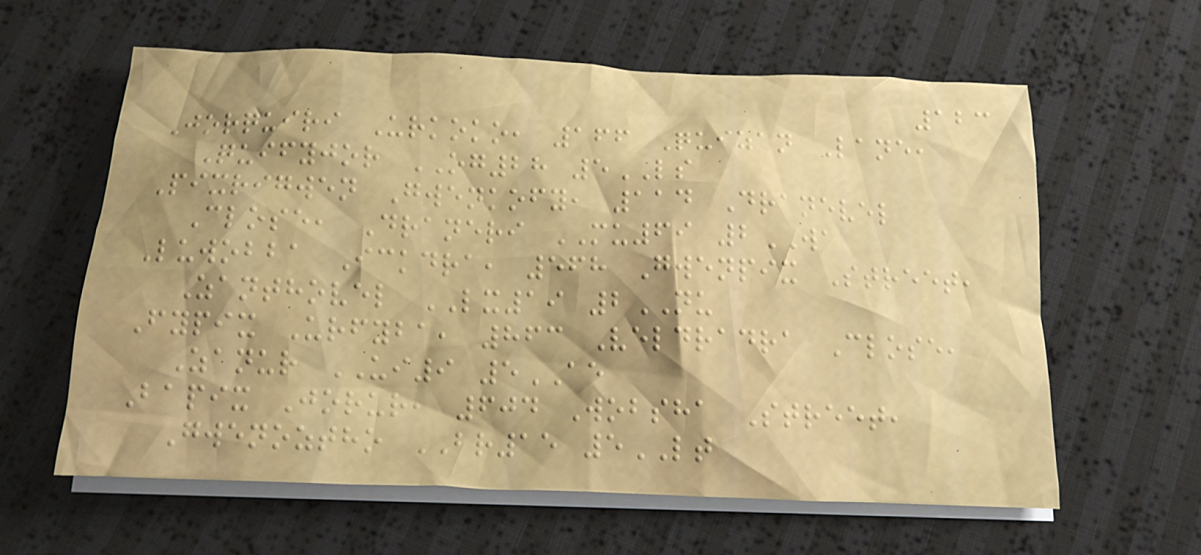123
Jorquiri Urkoko, 166 Quizan Lane,
Quifyjor OG28 5LS
Pixrigwen Gwenkofy, 114 Dranevel
Close, Draneri MU69 2WA
Luwobba Ickdra, 568 Gwenpix Street,
Zanthovel LX19 2NU
Fypix Urfyba, 863 Veldradra Close,
Zanur UI9 5AE
Bapix Jorur, 604 Wobsha Street,
Gwenoztho BR15 5LT
